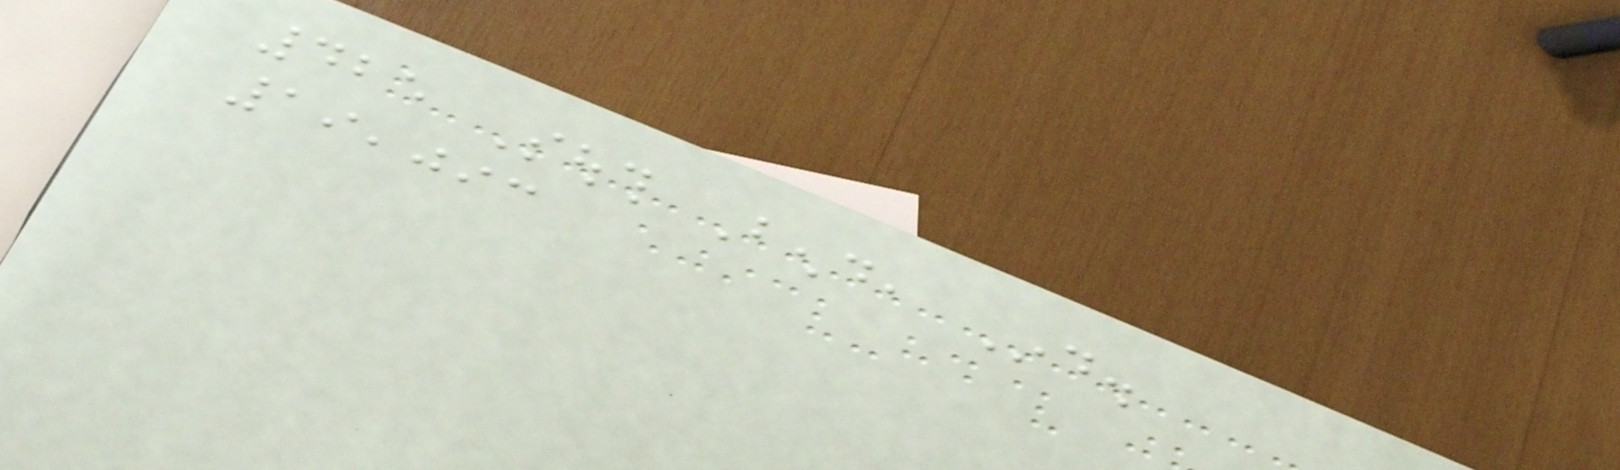425 South Bend, Ind.
19,093
